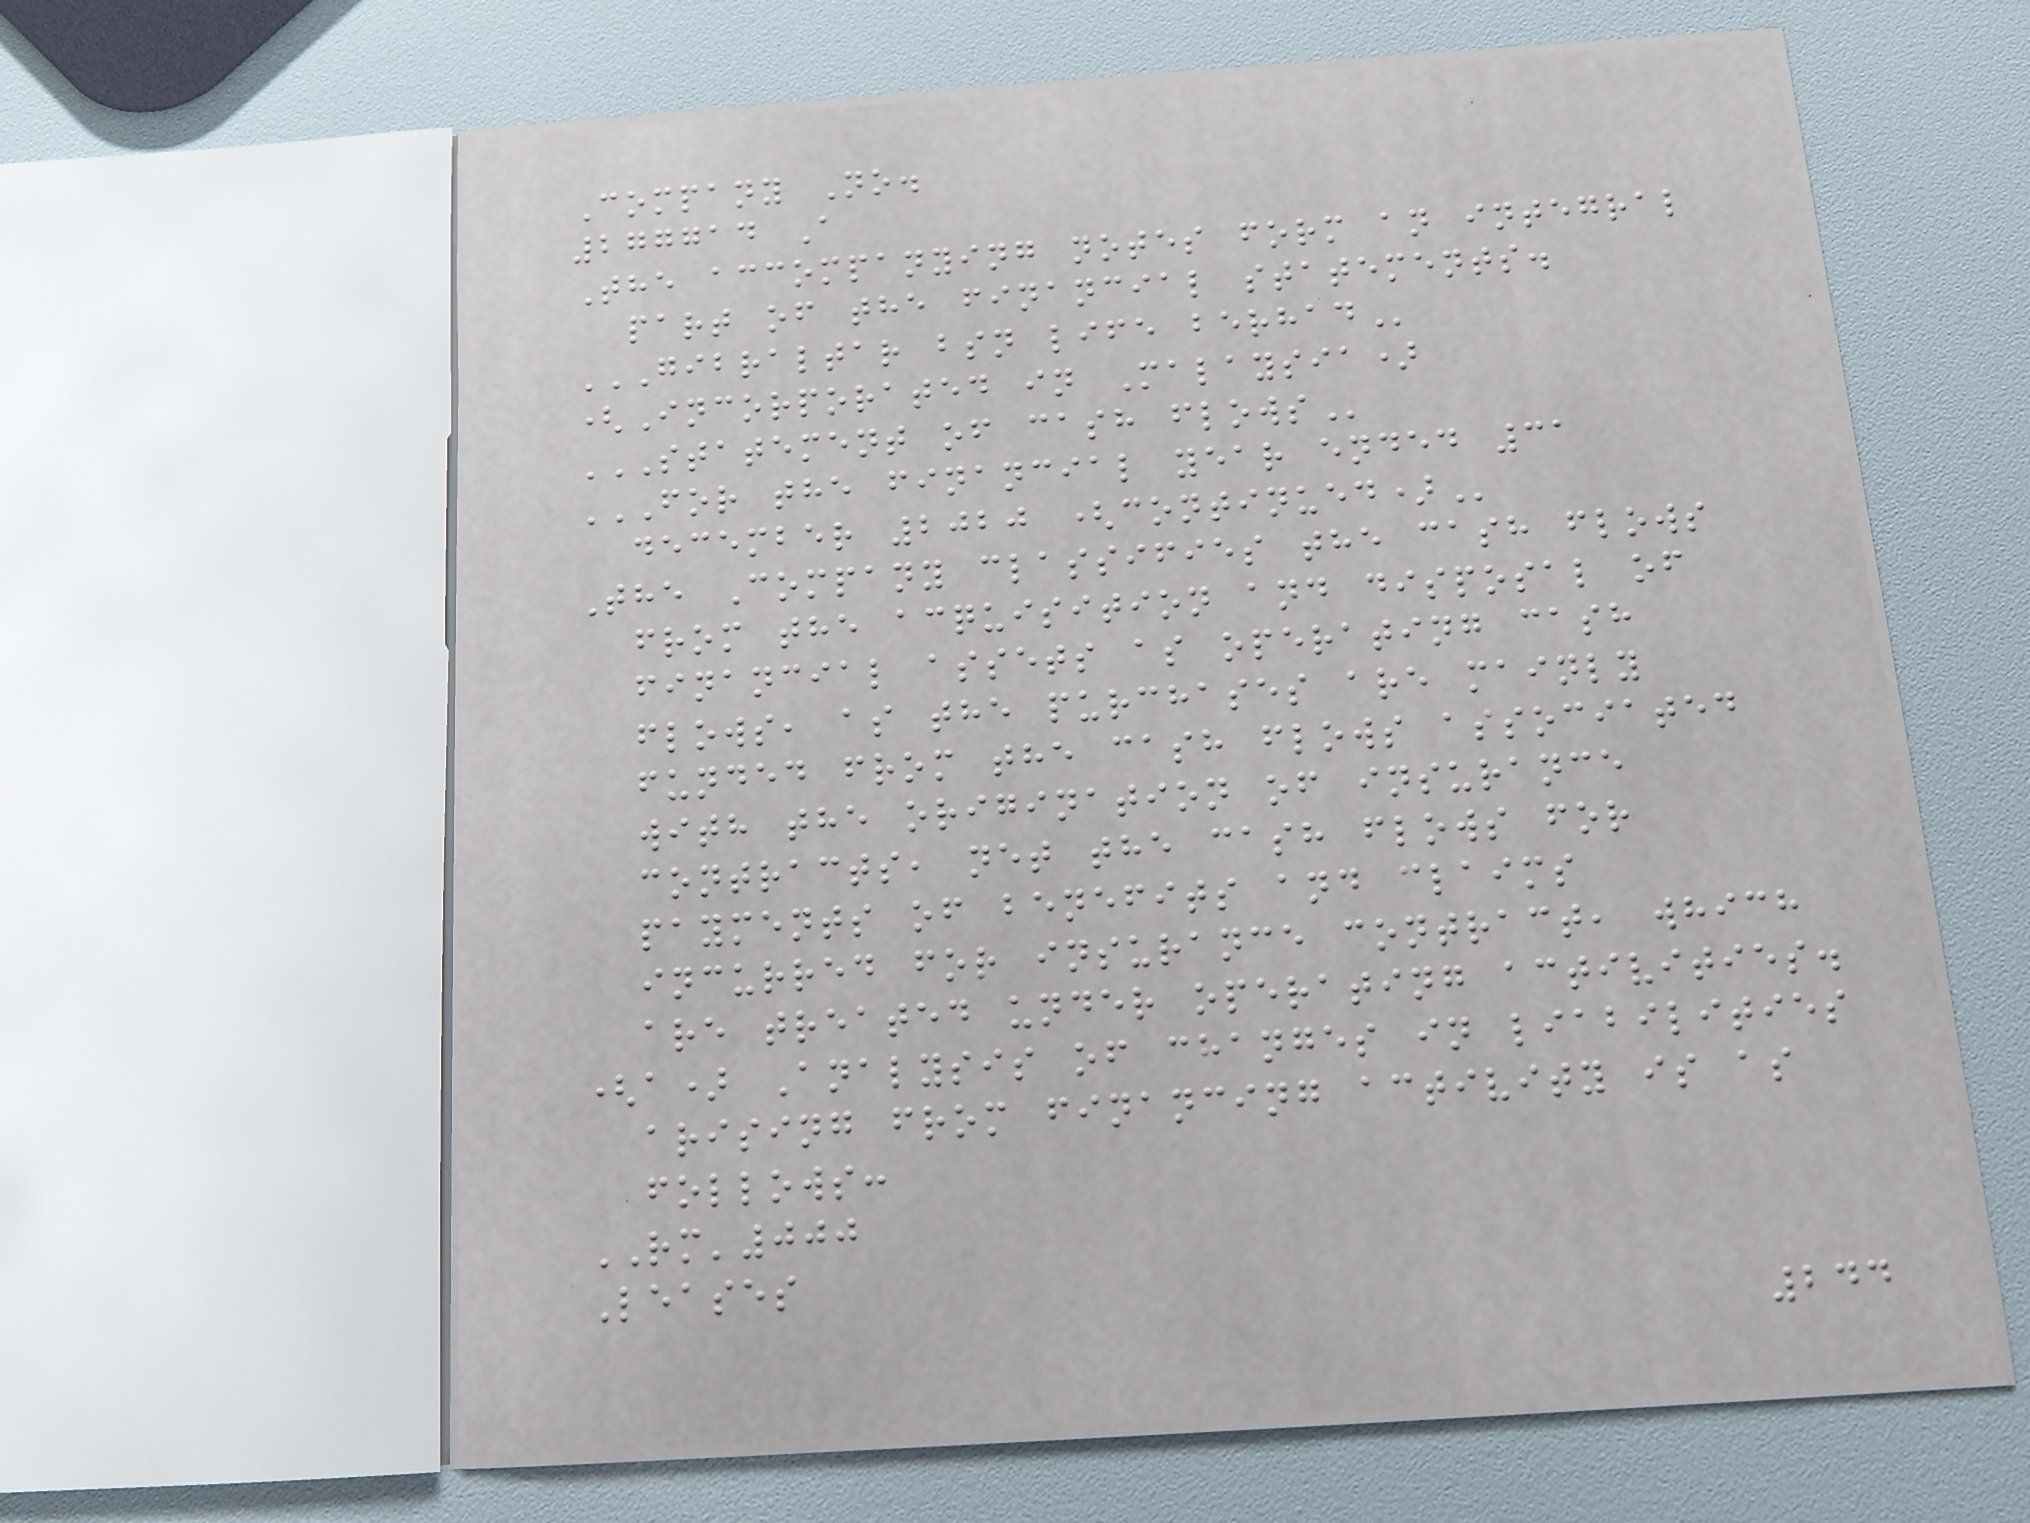Company No.
277714 A
The accompanying notes form an integral
part of the financial statements.
GIBRALTAR BSN LIFE BERHAD
(Incorporated in Malaysia)
STATEMENT OF CASH FLOWS
FOR THE FINANCIAL YEAR ENDED 31
DECEMBER 2020 (CONTINUED)
The Company classifies the cash flows
from the acquisition and disposal of
financial assets as operating cash
flows, as the purchases are mainly
funded from the cash flows associated
with the origination of insurance
contracts, net the cash flows for
payments of benefits and claims
incurred for insurance contract, which
are treated under operating activities.
(a) Analysis of changes in liabilities
arising from financing activity is as
follows:
RM'000
Leases
244
